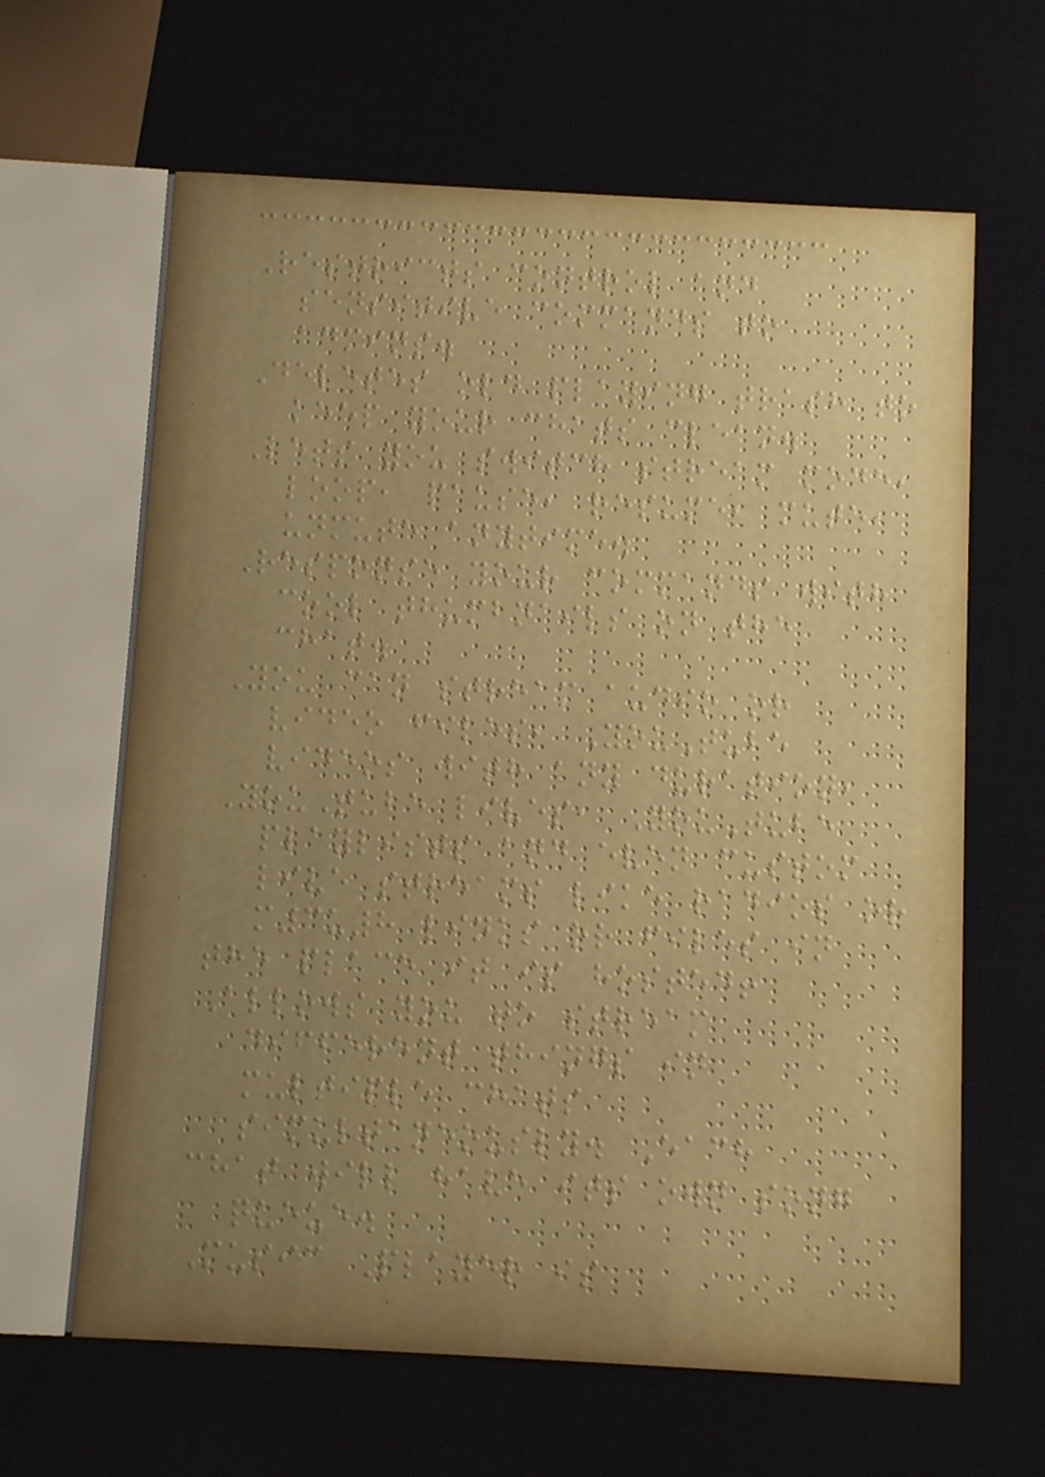Restricts control and
sensitive commands to
admins.
Deletes old playing trash to
keep your chats clean.
Lets you switch stream mode,
loop, pause, resume, mute,
unmute anytime.
Response your commands with
cool thumbnails on the
chat.
You can stream audio or
video files, YouTube
videos with any duration,
YouTube lives, YouTube
playlists and even custom
live streams like radios or
m3u8 links or files in
the place it is hosted!
Allows you to stream
different things in
multiple chats
simultaneously. Each
chat will have its own song
queue.
Music Player is
